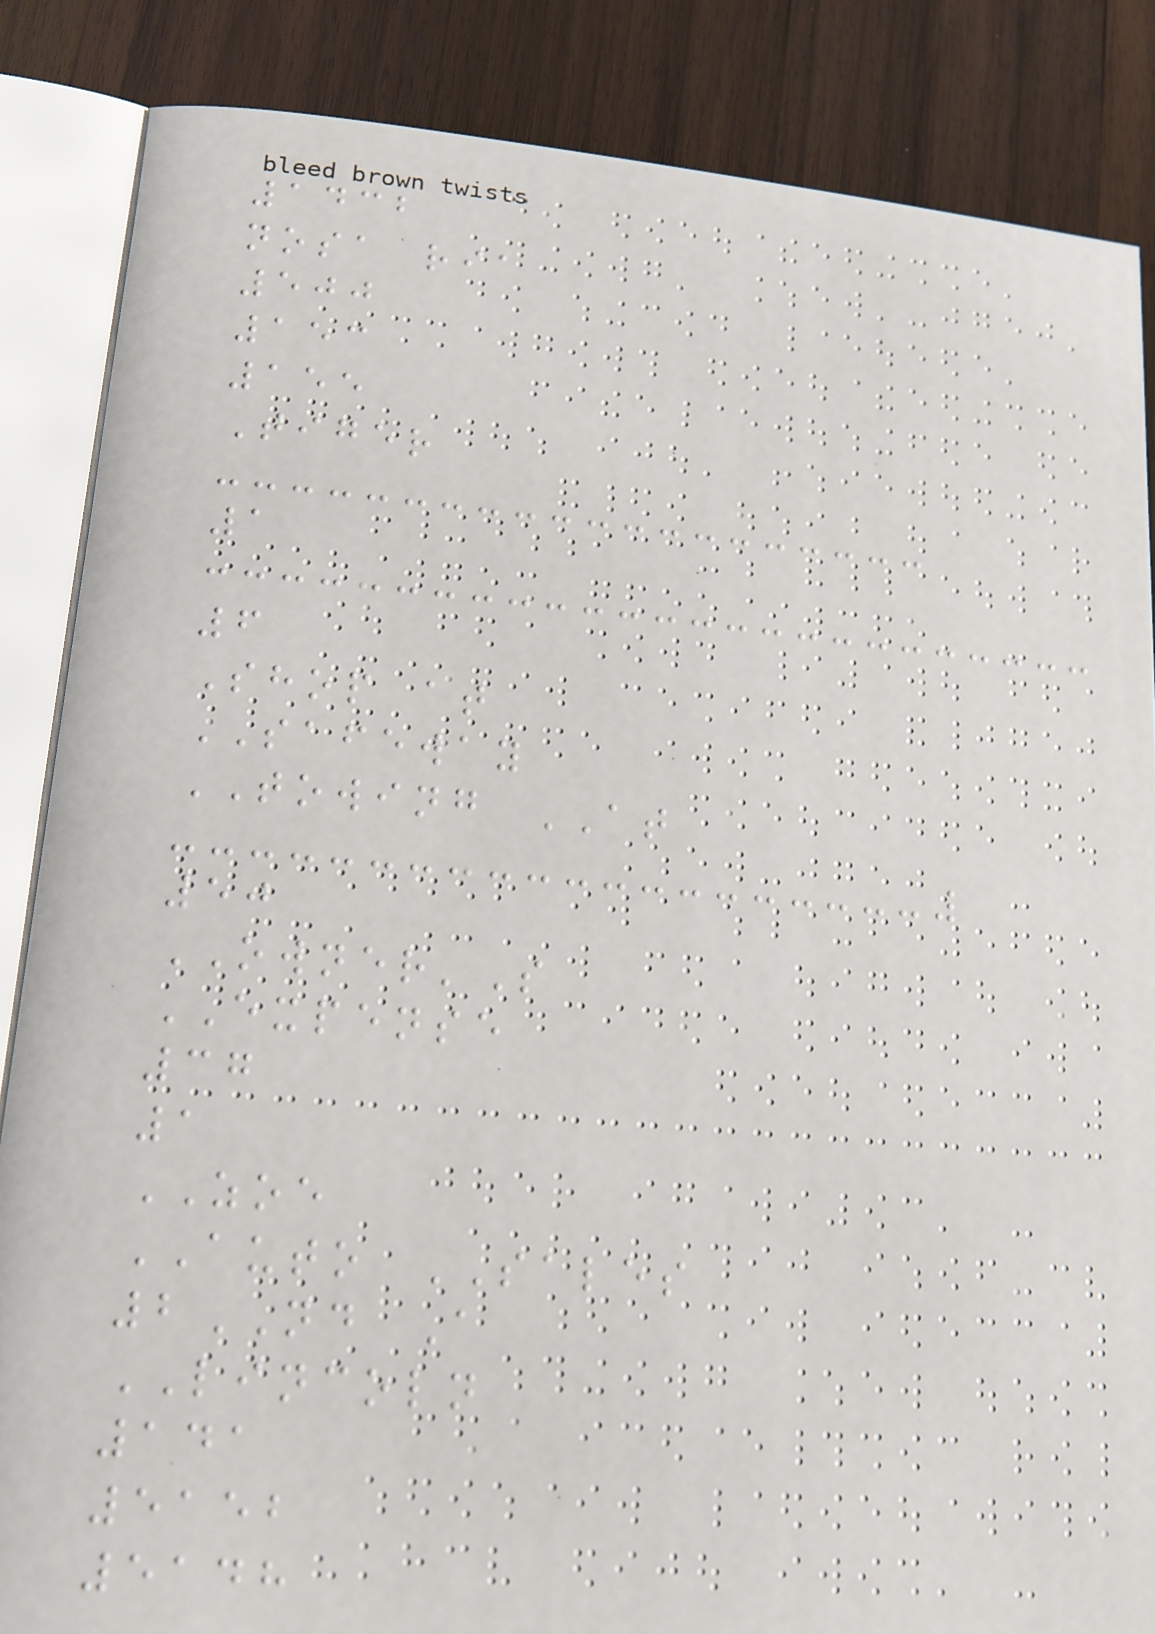1432
nosa ria
500
153
155
Tiger
1
6
Shop at
SAFEWAY
TOWING AT
50
OWNER'S
EXPENSE
37
1
ZOE
AUTO SALES
2ND A
LINCOLN
141
5152
5148
